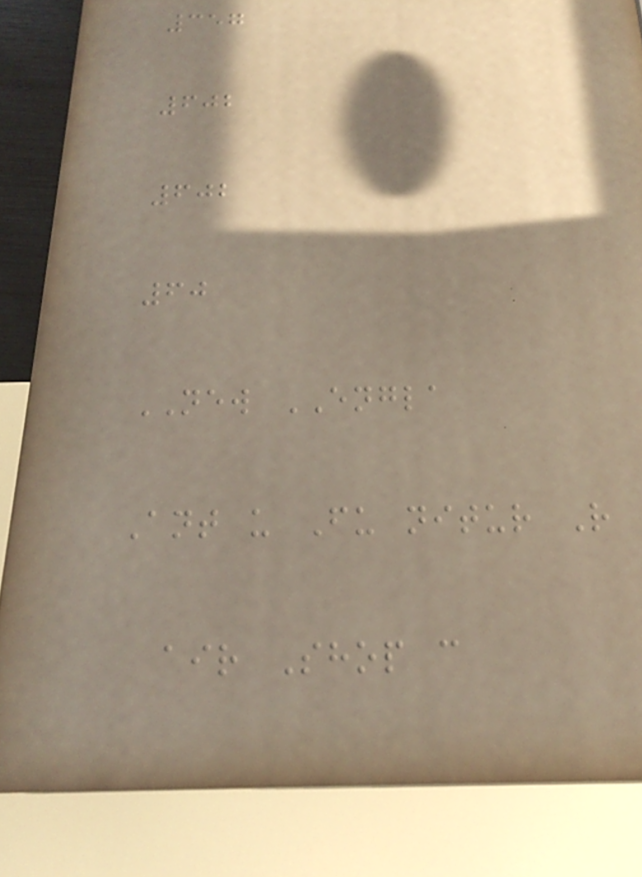357
602
602
60
NEW ENGLA
Ant u Fu nitur R
air Shop c
